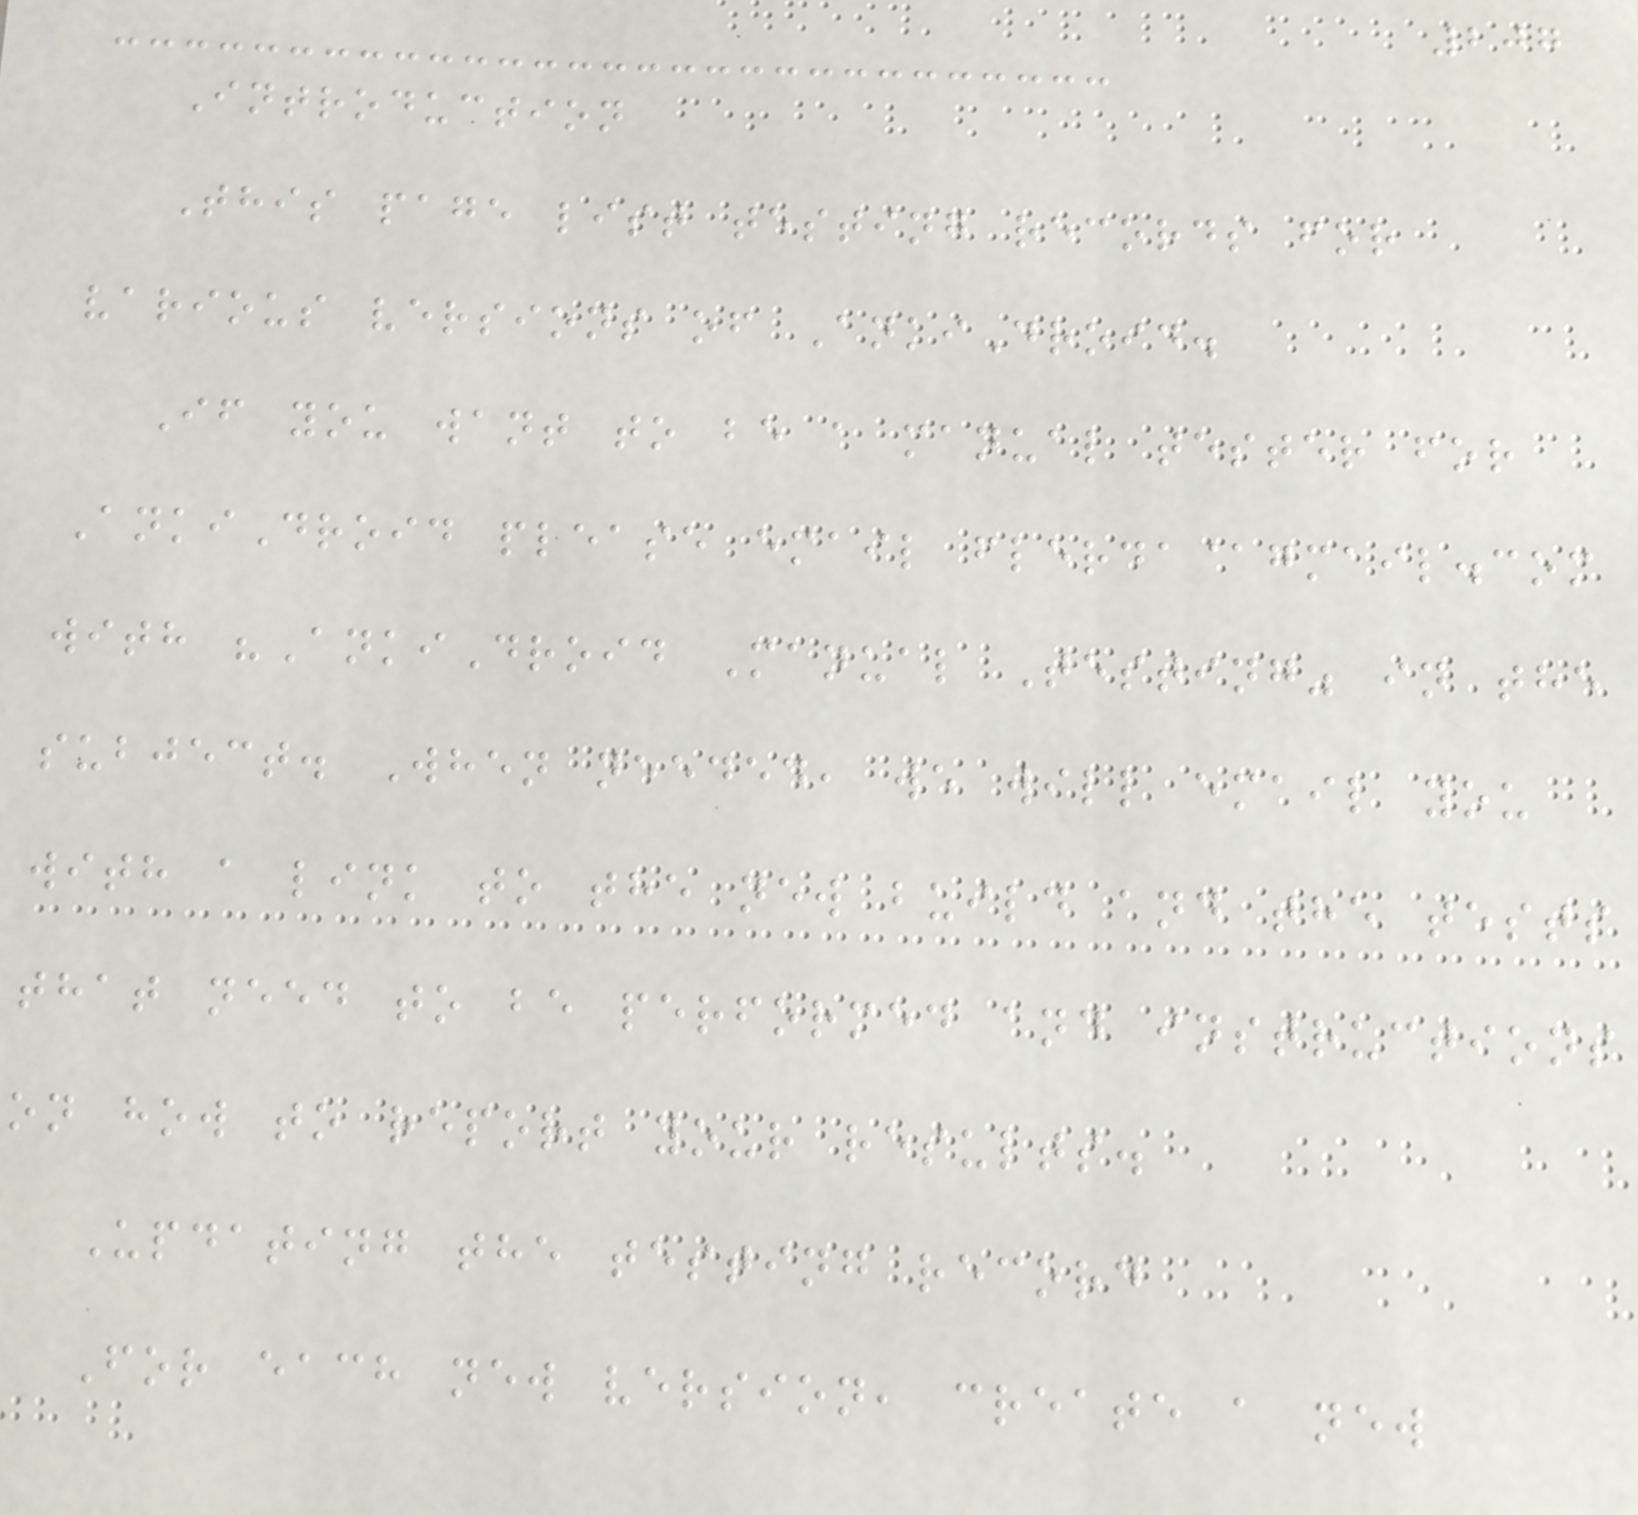207
Introduction
This page list testing records for
various versions of AnkiDroid.
If you want to be a manual tester for
AnkiDroid please email flerda@gmail.com
with "AnkiDroid Manual Testing" in the
subject. When needed, we will email you
with a link to the new build and the tests
that need to be performed and instructions
on how to report your results.
Updating the testing record
For each new version, create a new
